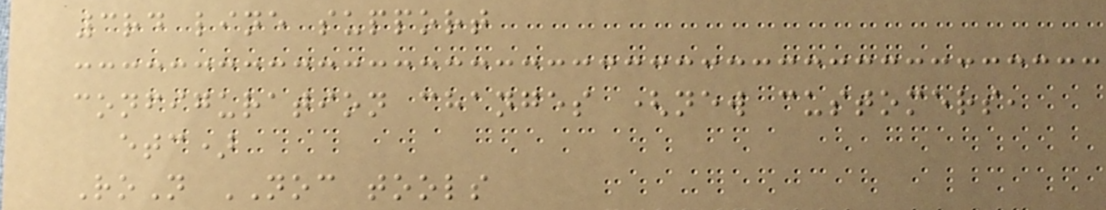3rd line support
configuration changes (new customers,
etc)
RoN NOC tools
